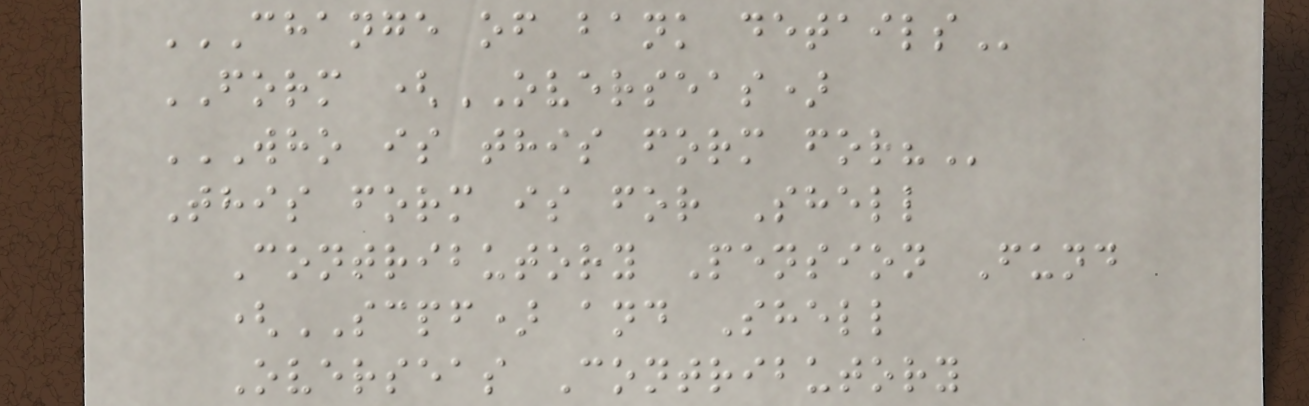CHANGE OF BANK DETAILS
FORM (OVERSEAS)
WHO IS THIS FORM FOR?
This form is for Shell
Contributory Pension Fund
(SCPF) and Shell
Overseas Contributory
